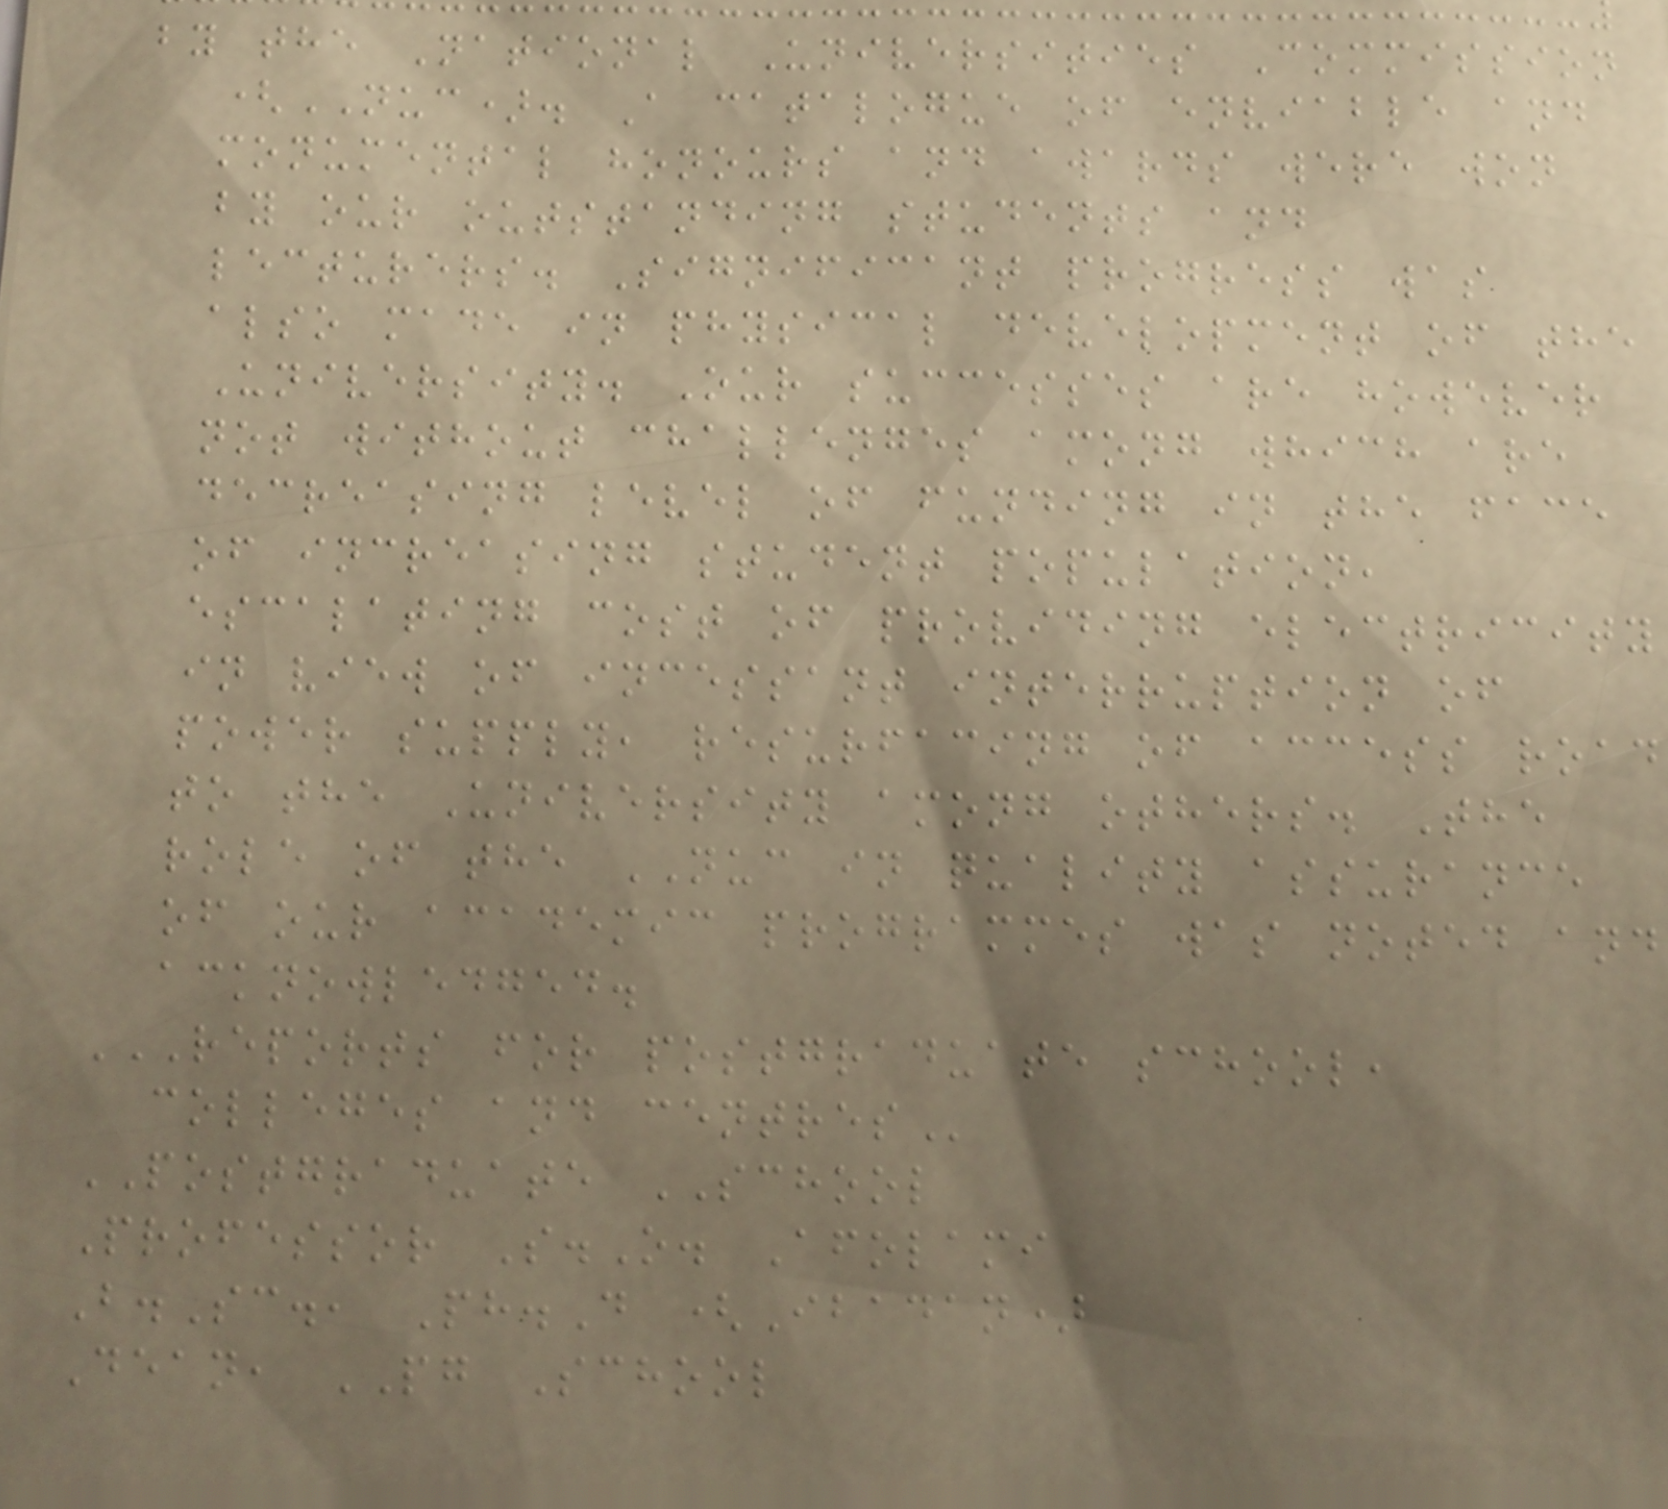by the National Universities Commission
(NUC). A catalogue of enviable and
monumental honours and awards were won
by our outstanding students and
lecturers. Significant progress was
also made in physical development of the
University. Our successes are however
not without challenges among which are
decreasing level of funding in the face
of increasing student population,
escalating cost of providing electricity
in view of incessant interruption of
power supply, resurfacing of access road
to the University among others. The
role of the NUC in quality assurance
of our academic programmes was noted and
acknowledged.
REPORTS FOR POSTGRADUATE SCHOOL,
COLLEGES AND CENTRES
POSTGRADUATE SCHOOL
Professor S.O. Afolami
B.Sc., Ph.D (Ibadan)
Dean, PG School
